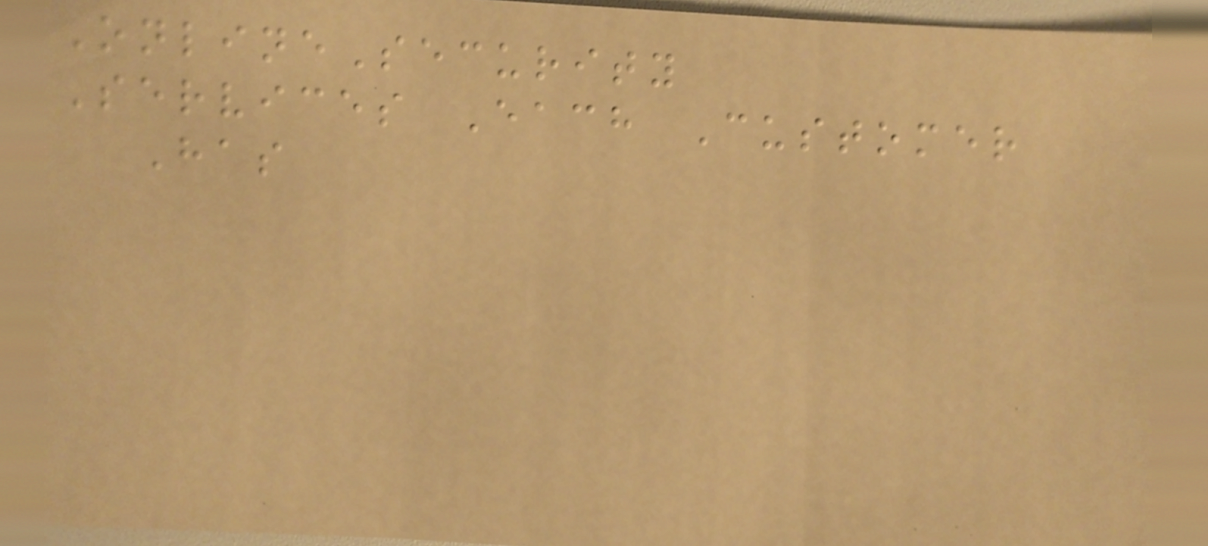OnlineSecurity
Services Each Customer
Has
